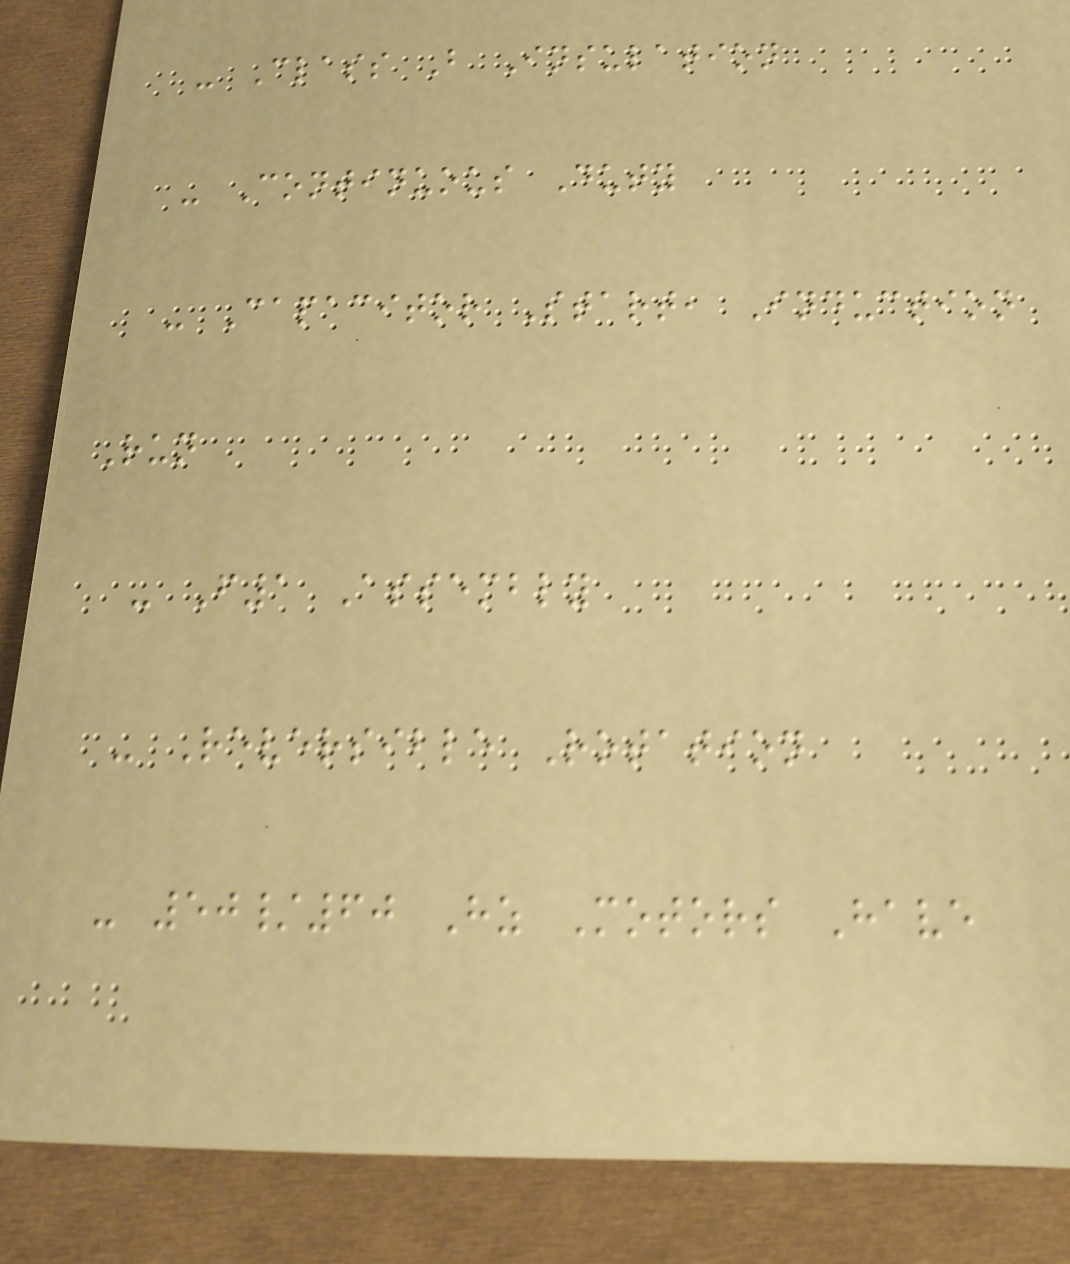- Class B Insulation
- Continuous Duty
- Capacitor Start, Induction
Run
- F1 Assembly
- Reversible Rotation
- 50/60 Hz Motors Have
